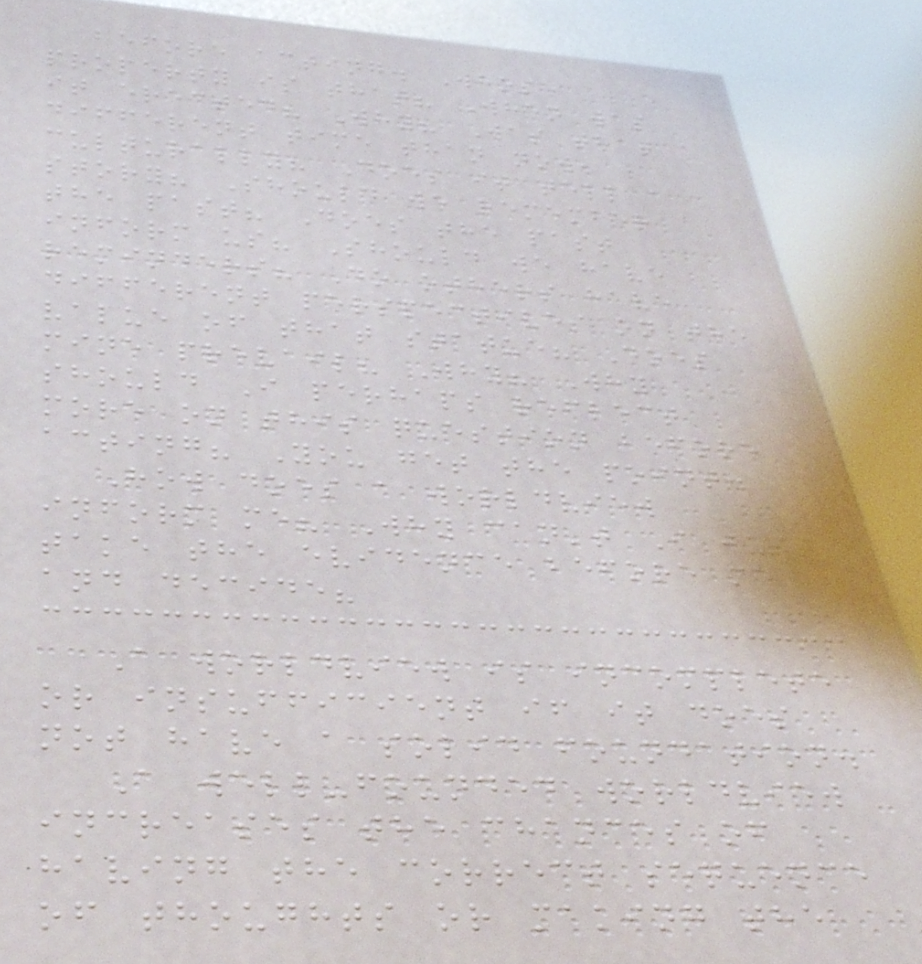before acting. Whose
property is that? When was
it erected? Why? Was that a
different time than now,
culturally? Does it tell a
story? Should we remember
the past? Does the past
inform us? Should we have
reminders? Do others have
different perspectives on the
value of that statue? Does
mine prevail? Why? Why
should I perhaps reflect
more on this question before
acting? You get the point.
How does a worldview
inform me? Why can't I just
take the evidence before me
and decide?
A worldview is incomplete
or insufficient if it does
not have a solid foundation.
A well-founded worldview
increases the chances of
having the correct sequence
of thoughts or making the
